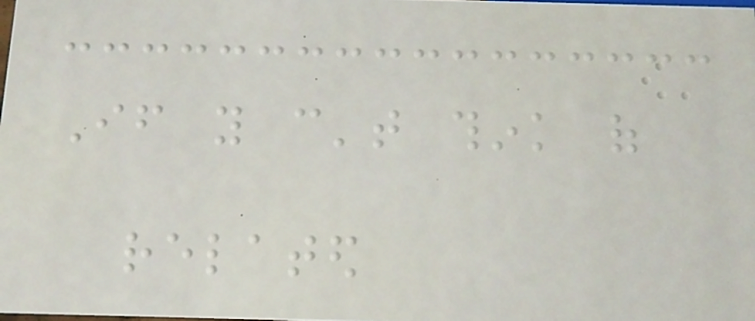If you can't think of
related
